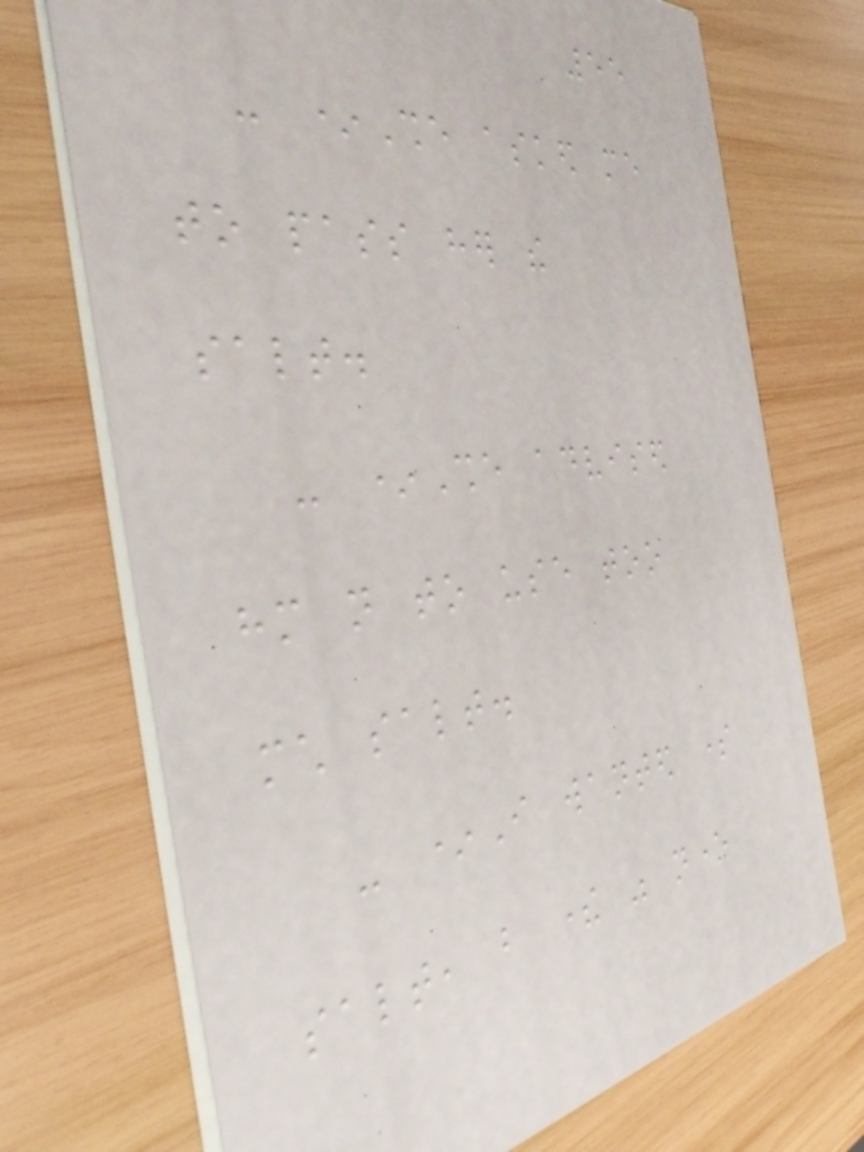55
- *She asked me
to pass her the
salt.
- *She advised
him not to use too
much salt.
- *I wanted some
salt, but there was none
